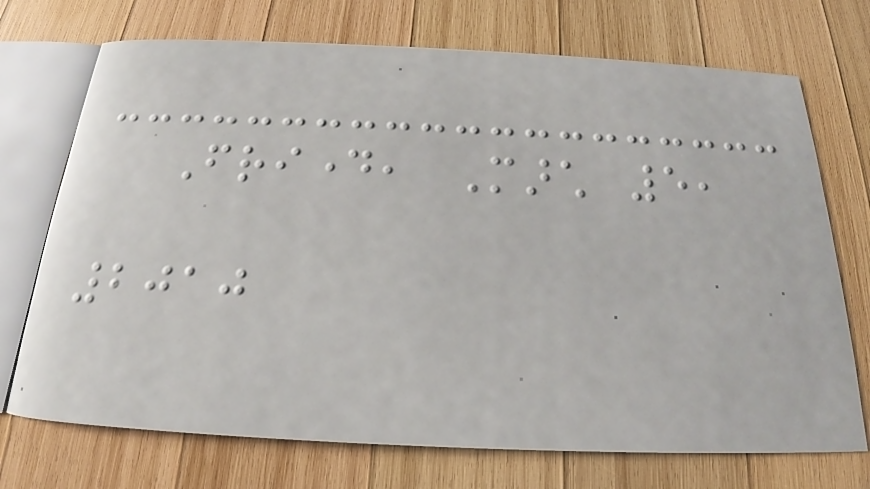Friday, March 5,
2010
